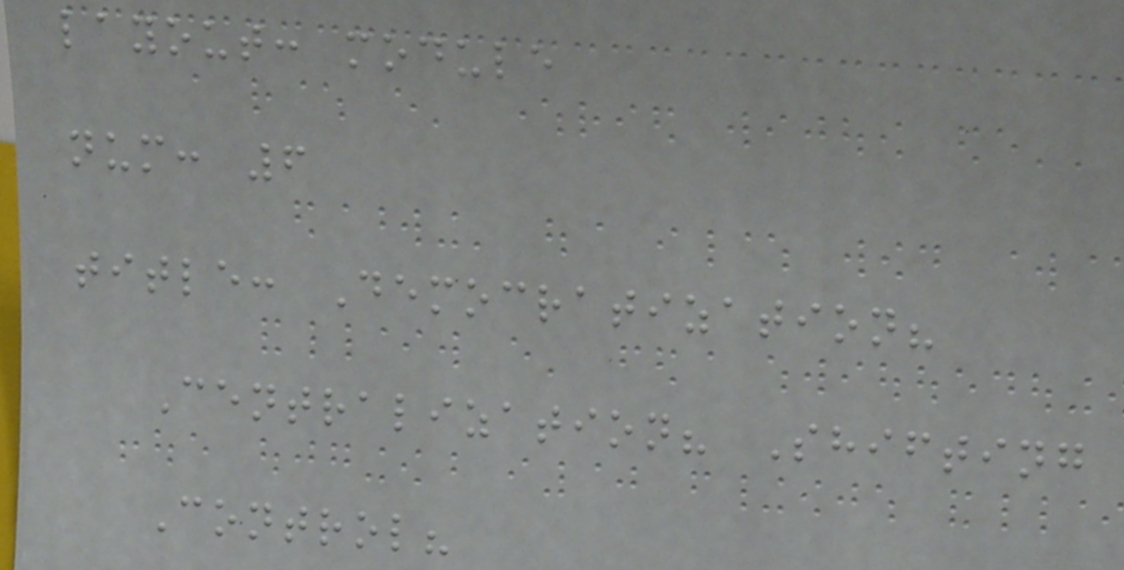layout: module
num: 6
title: Democratization?
Centralization? Shifting
Control?
